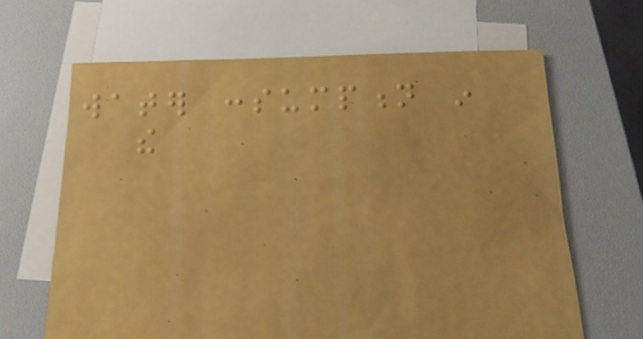water consumption in
the
